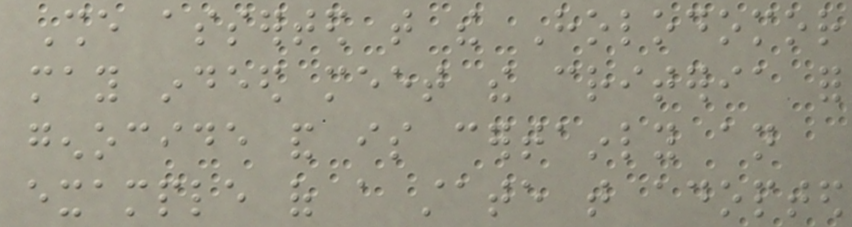She asserted that the Holodomor
may indeed meet the criteria for
genocide and is certainly an
example of a state that adopted
